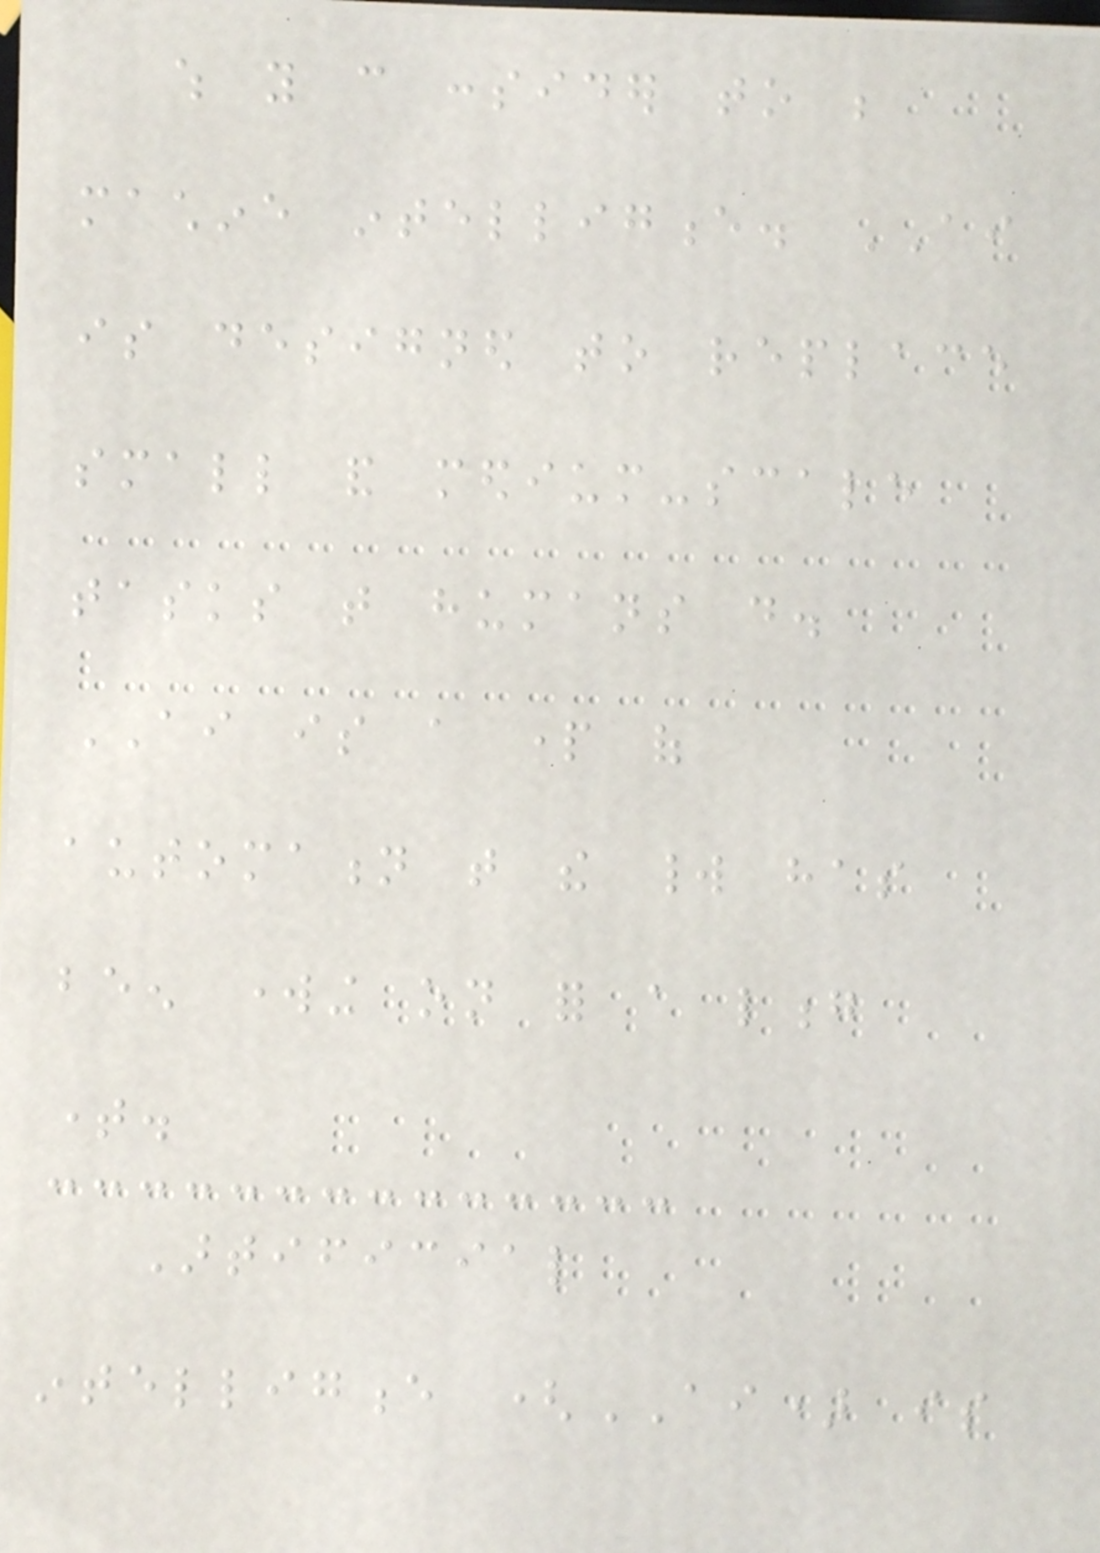which you can consider to be
machine intelligence. AI
is designed to replace
small and medium-scale
tasks that humans do.
AI is a part of
automation that the world has
been working on for a long
time.
Artificial
intelligence (AI) is
